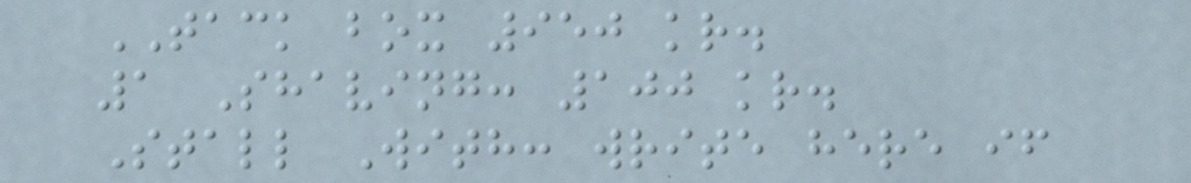TACK box 950 kr.
1 Shaving: 100 kr.
Stall With: write here if
